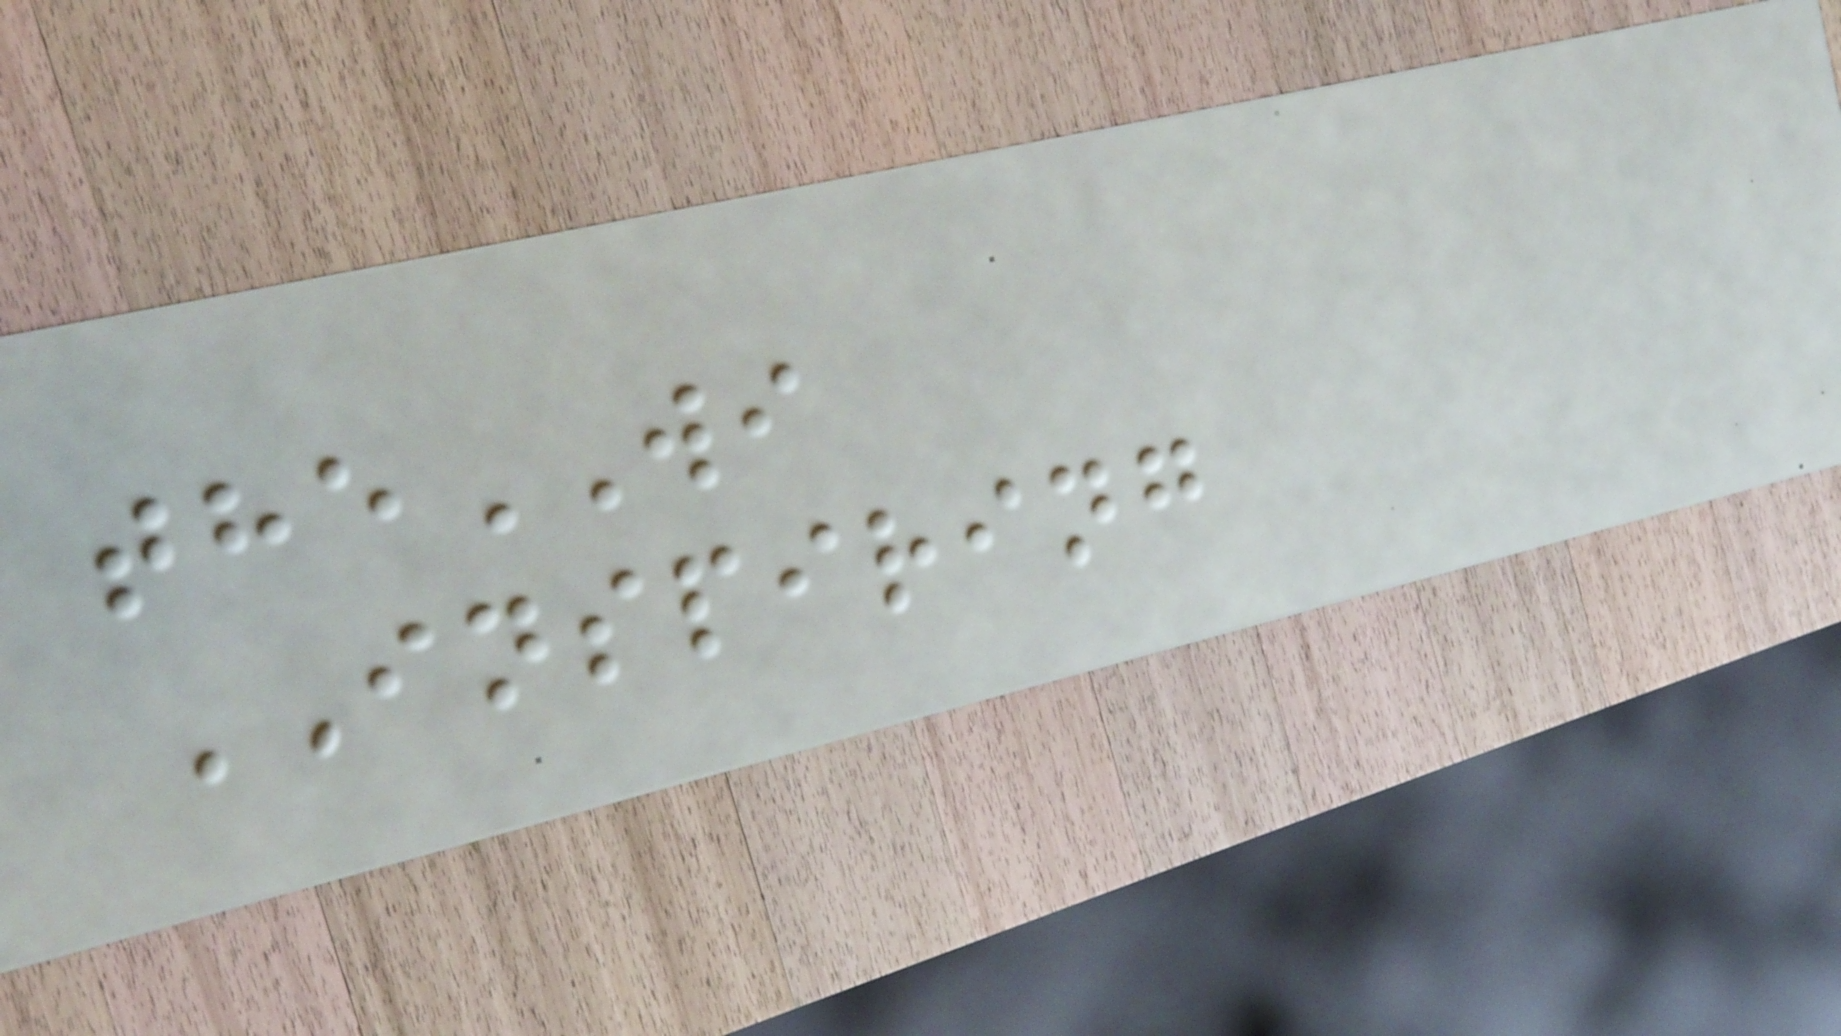theWI
INSPIRING
